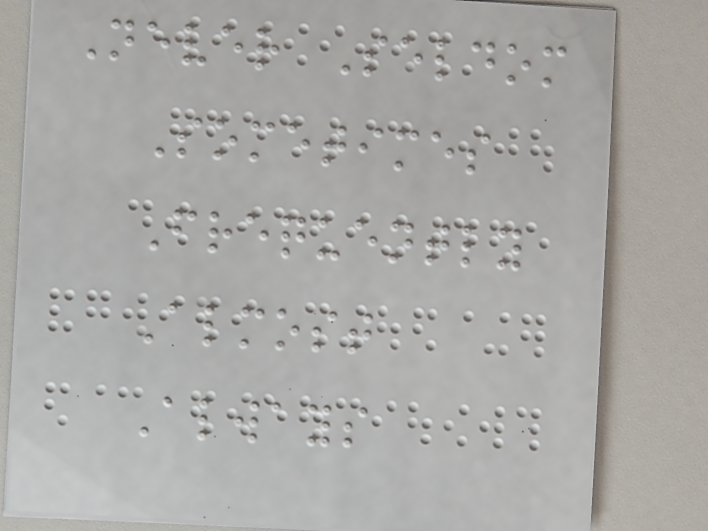Never Seldom
Sometimes
Frequently
Almost
Always
